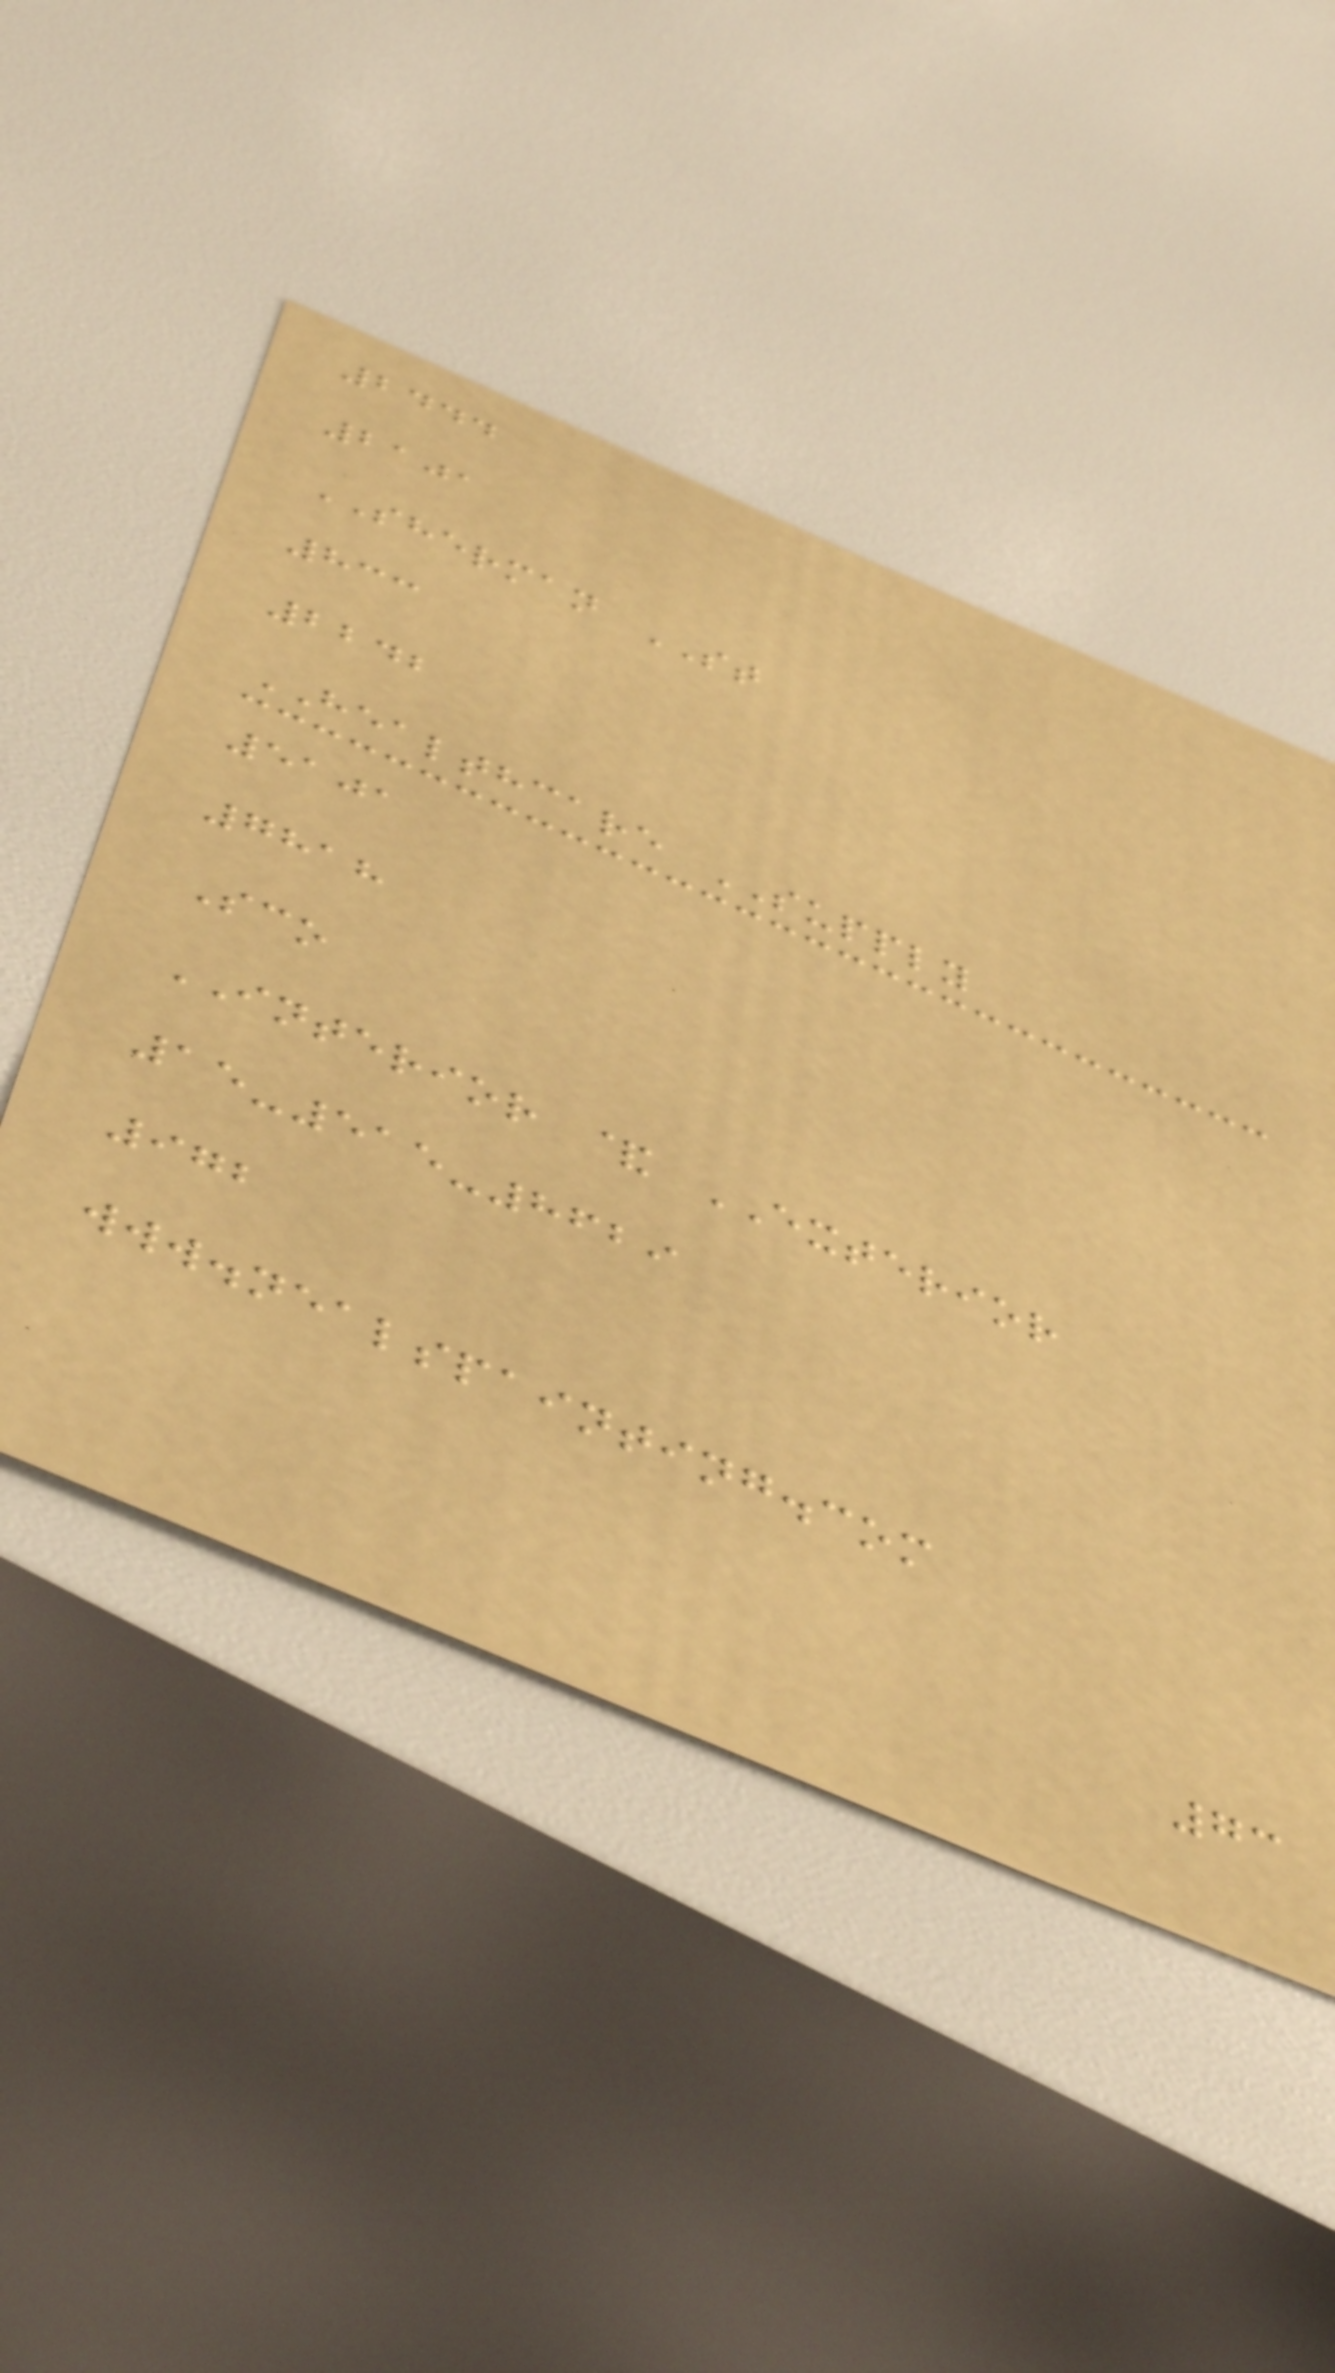2444
2101
SHERMAN ST
833
2242
HEALTHCARE SUPPLY
5101
7818
Sco
INTERIOR & EXTERIOR
15-515-8629
972
www.nealspainting.com
73
